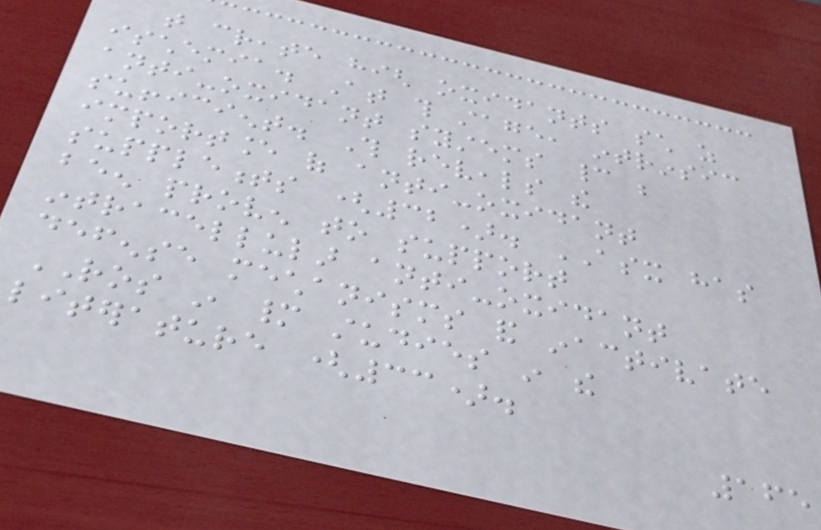that create high oxidants such as
ischemia. At this stage, intrinsic
anti-oxidant systems cannot be
sufficient. This reveals the
importance of anti-oxidant
supplements (32). ASX has
been proven to support
intracellular anti-oxidant
defense mechanisms and inactivate
ROS in many studies in the
literature (33).
165
